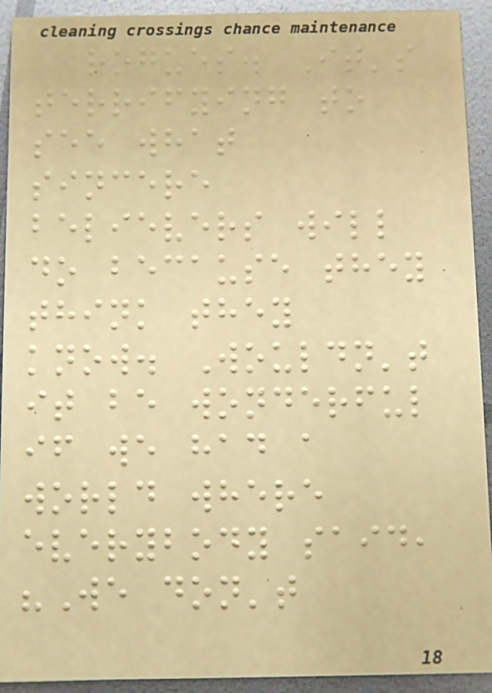rogues. It's
terrifying to
see what
sincere
believers will
do because they
think they
know. Wouldn't
it be wonderful
if we had a
world where
everybody said,
"We don't
